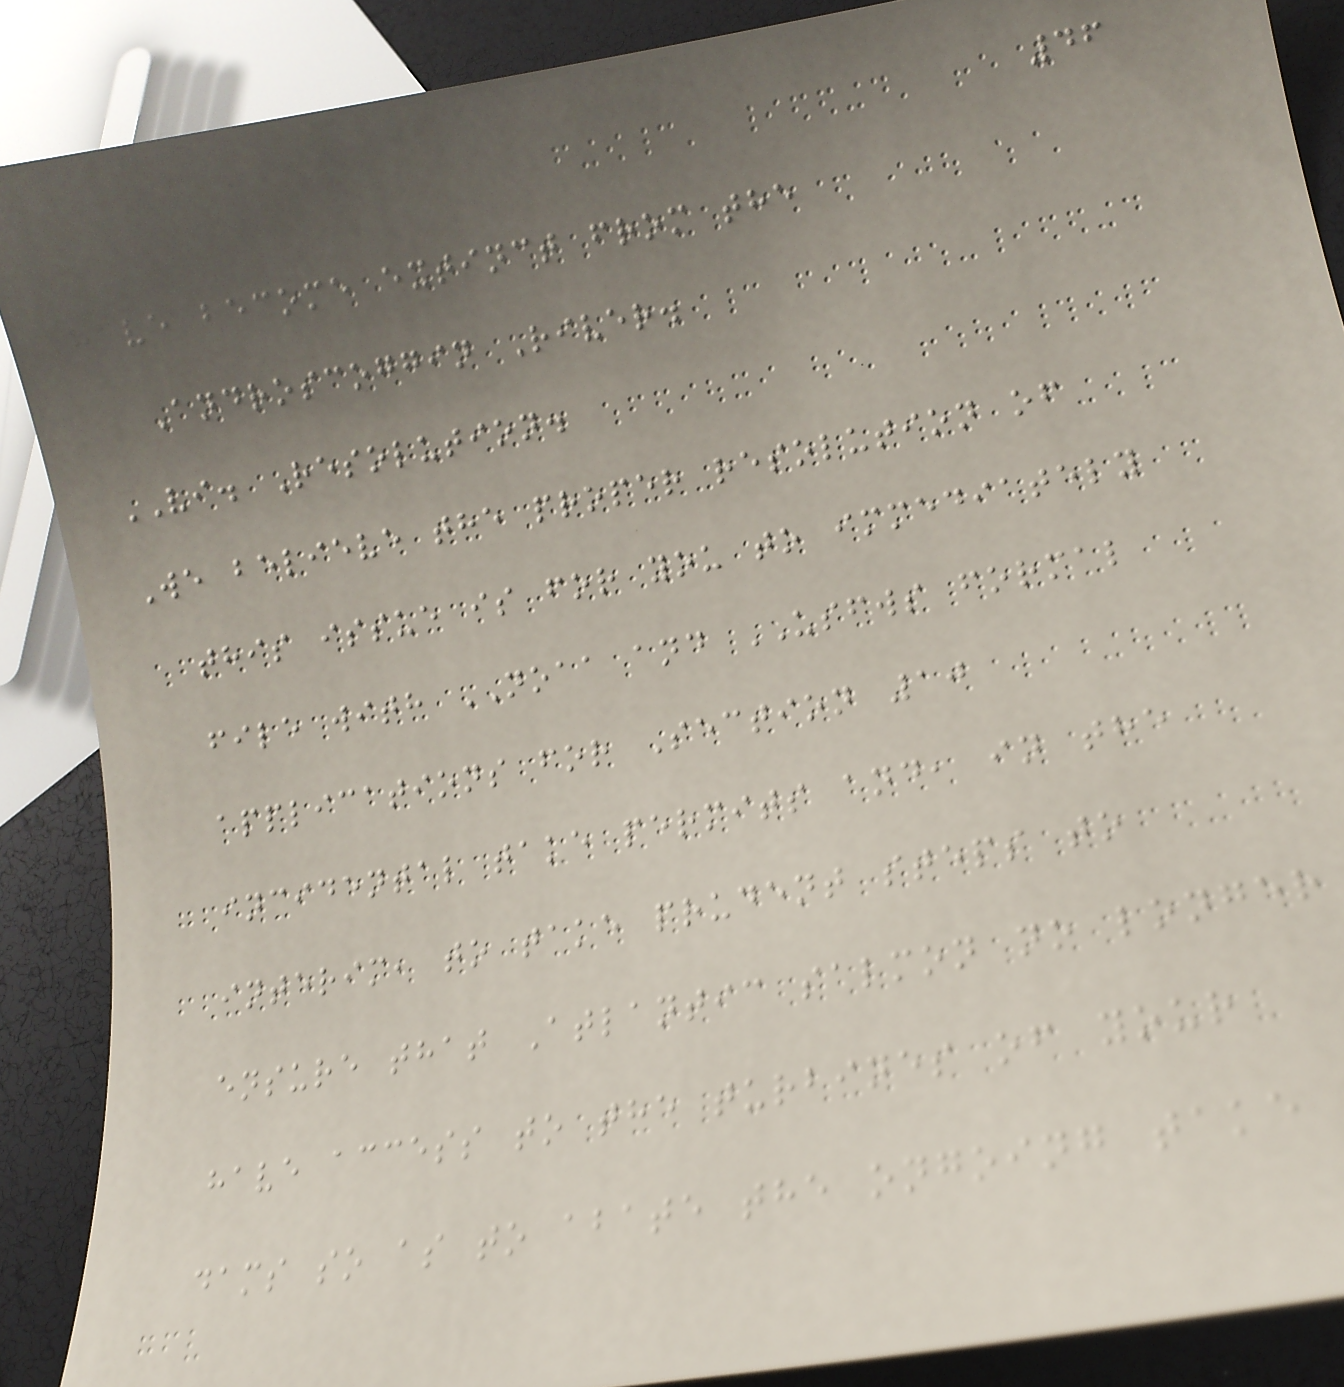46
have become extinct from the
Androscoggin River.
VI. Resolution.
We believe the proper resolution of
this issue is for you to immediately
file with NOAA and USFWS formal
applications for Section 10
incidental take permits and, in the
interim, to take prudent steps to
ensure that Atlantic salmon no longer
have access to the turbines of your
dams so as to abate the ongoing take
